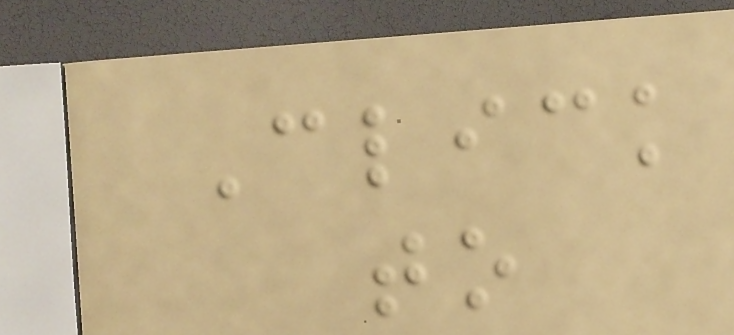Click
to
